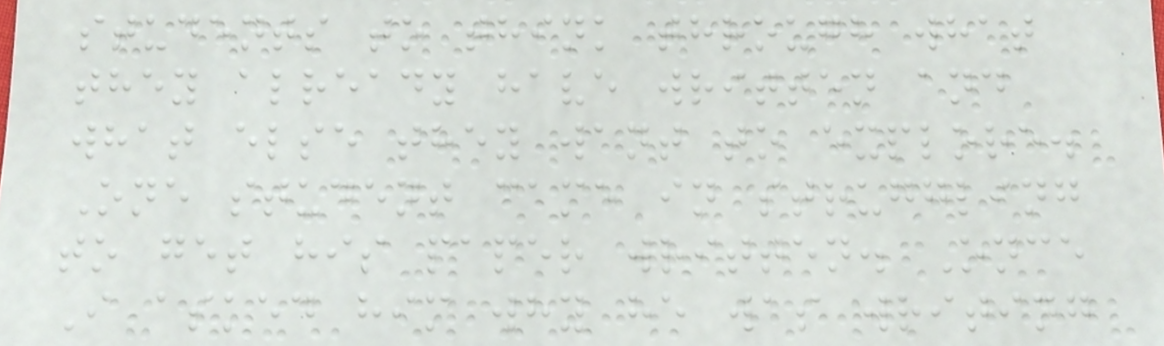students to think through what
they already have written and
what else they want to explore.
One student came in struggling
to get his paper written. Once
I asked him why he was writing
